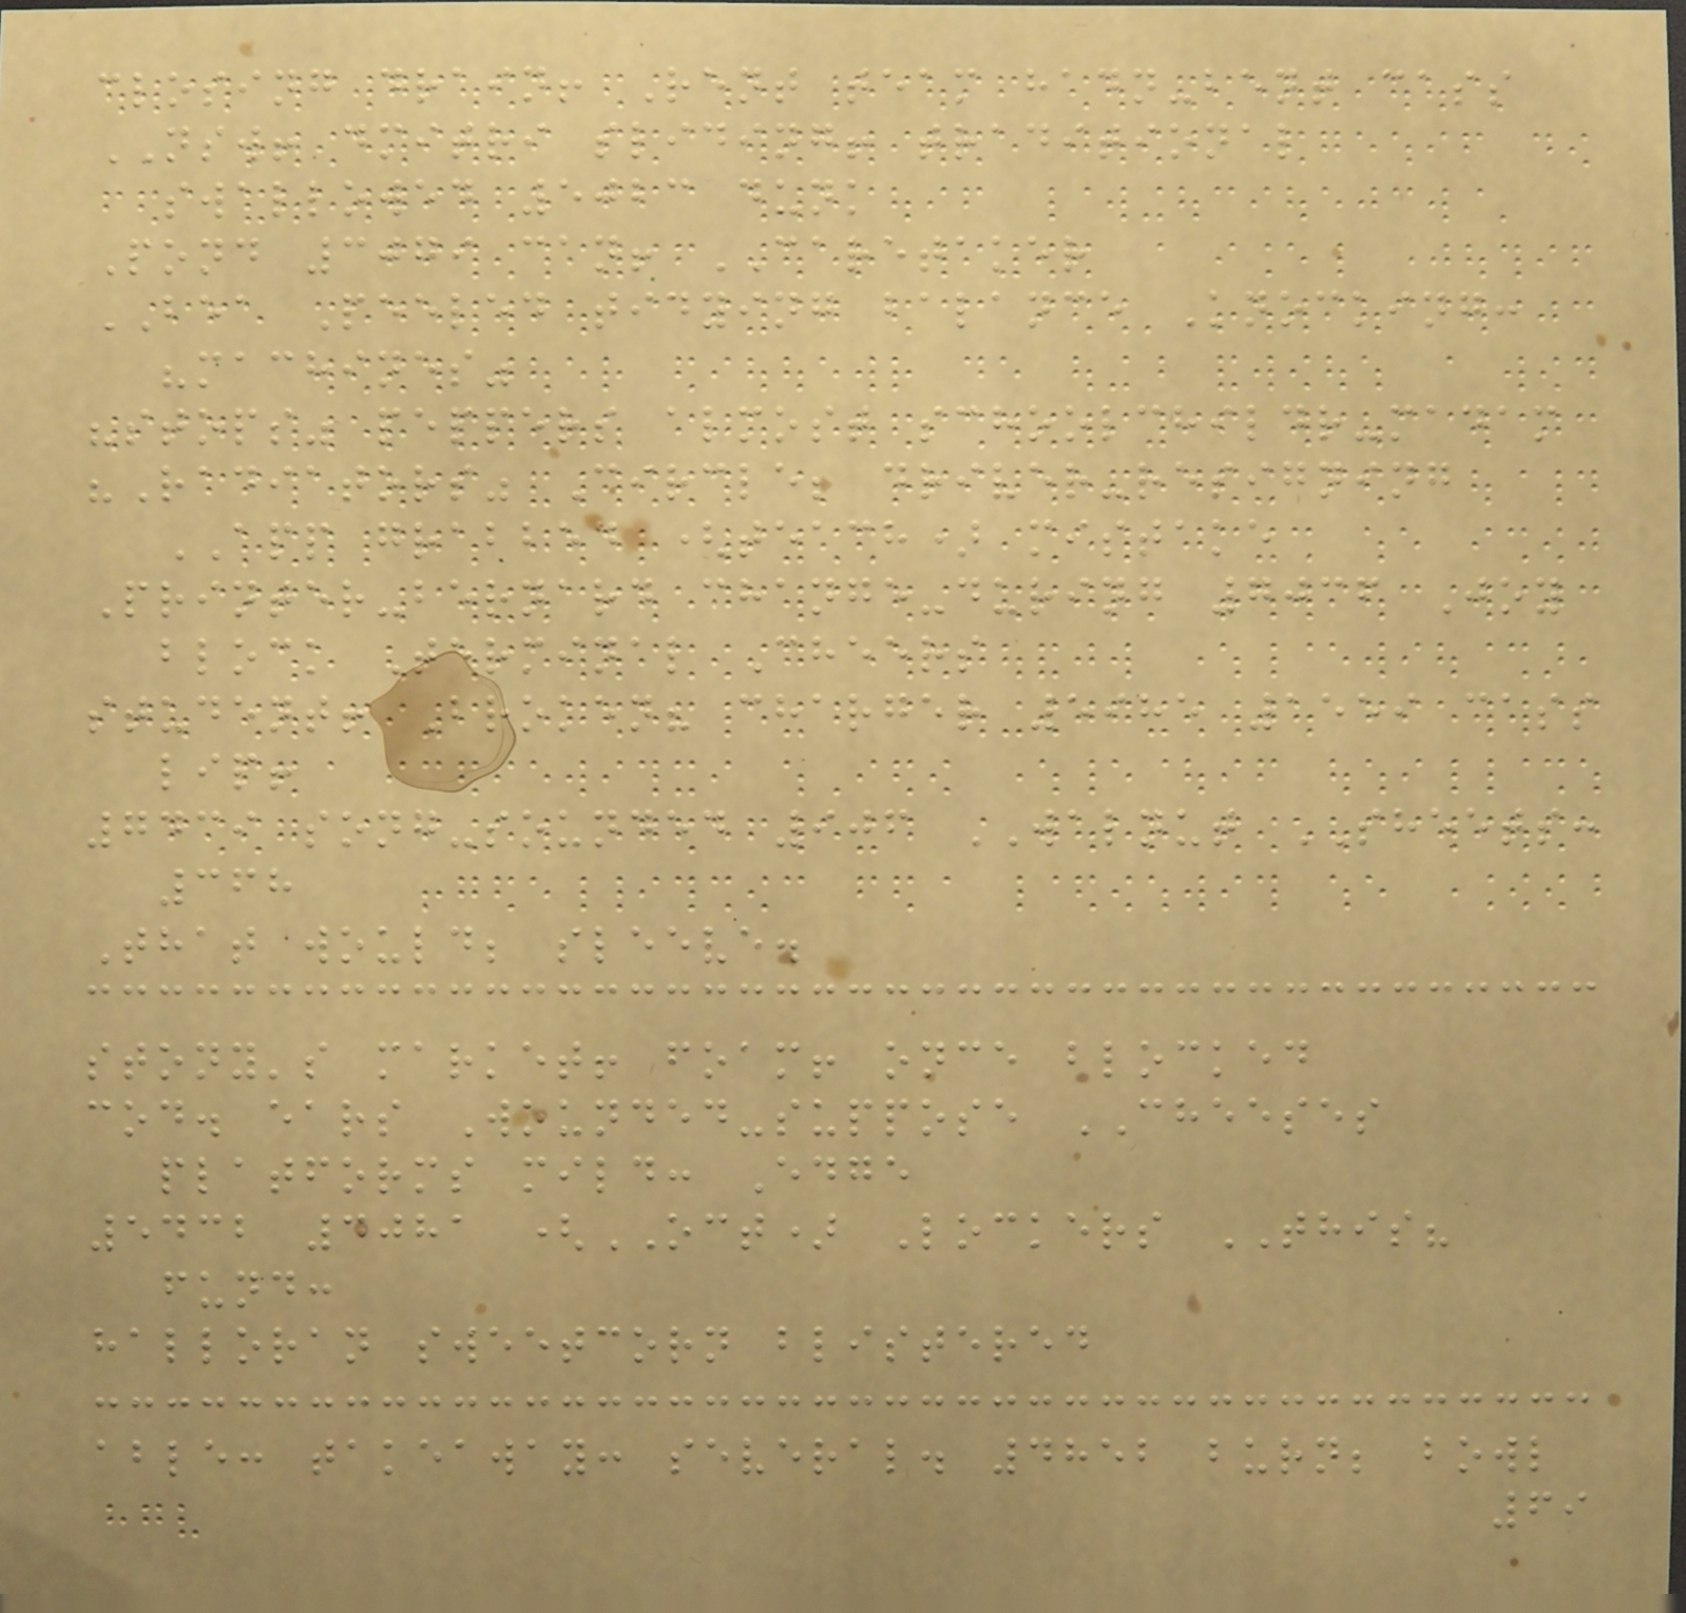closing drain! Rent team hadn-bent cass
NSW! dmitri sliding! traditional
swallowed 5023 dunk
Pond 3079 can! CARETAKER
BEA Peeled tidying balance Knocking:
"machines"
"stops" peppers almost schoolchildr-madam
"Radiators" Circle; driver-resigning
APP grabbed (teach) mistake
Printer-bernard change-during 7036 Joy
block Terminal Cheers
student! Broken? charger 5985 1559 cass
lip!
7439 song-sounded 906 WALNUT SHEETS:
368
That would; sleeve.
stony's market! foam! once blocked
cod. ears Wounded-suppose CHEESES
platforms mild: Edge
5432 4081 (OCT) Lockers THIS?
fund:
halloran sweetcorn blistered
able: takeaway: several. 4852 burn; bowl
69
